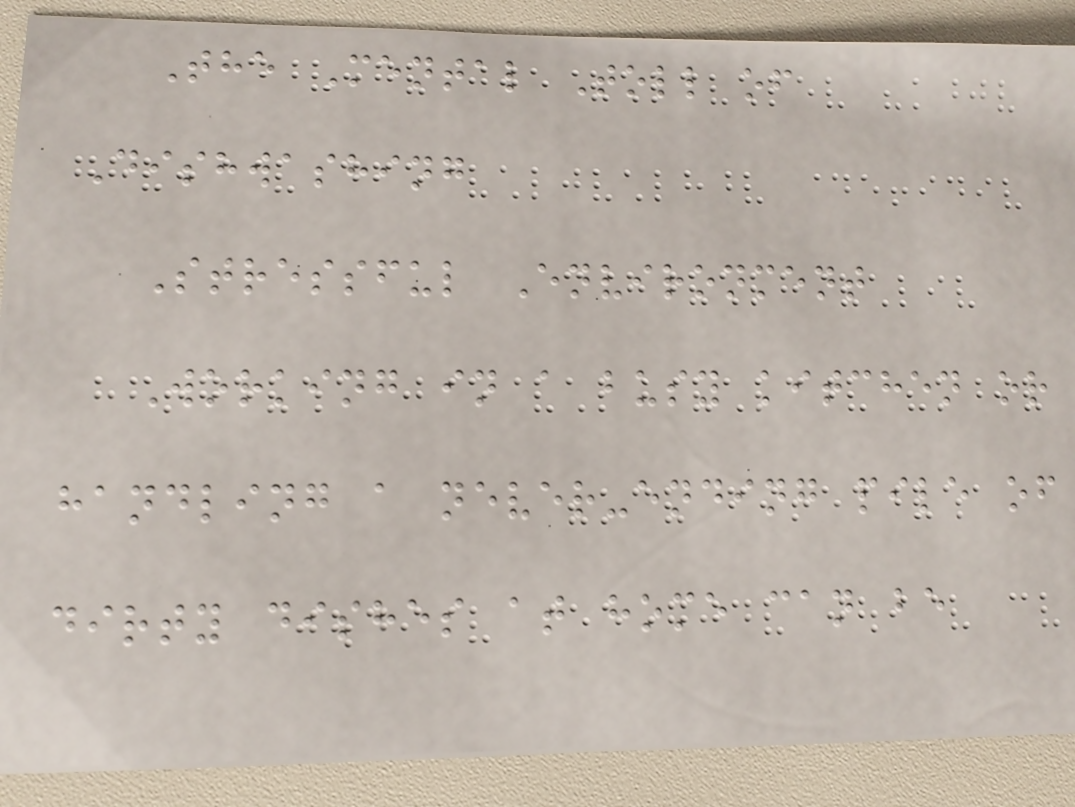The Mental Toll of
Dishwashing
Stressful Environment
Working in a busy kitchen or
handling a never-ending pile of
dirty dishes at home can be
